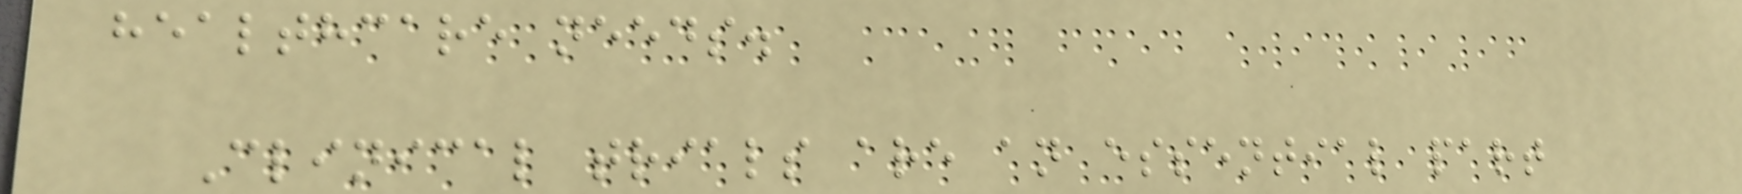healthcare needs.
Clinical trials are an essential part
